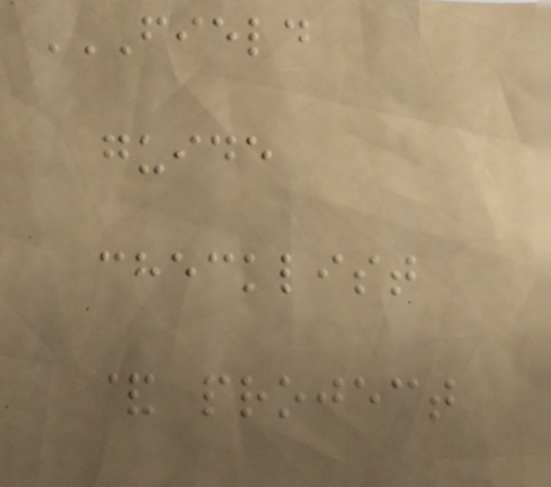FIELD
GUIDE
CHECKLIST
& PROJECT
